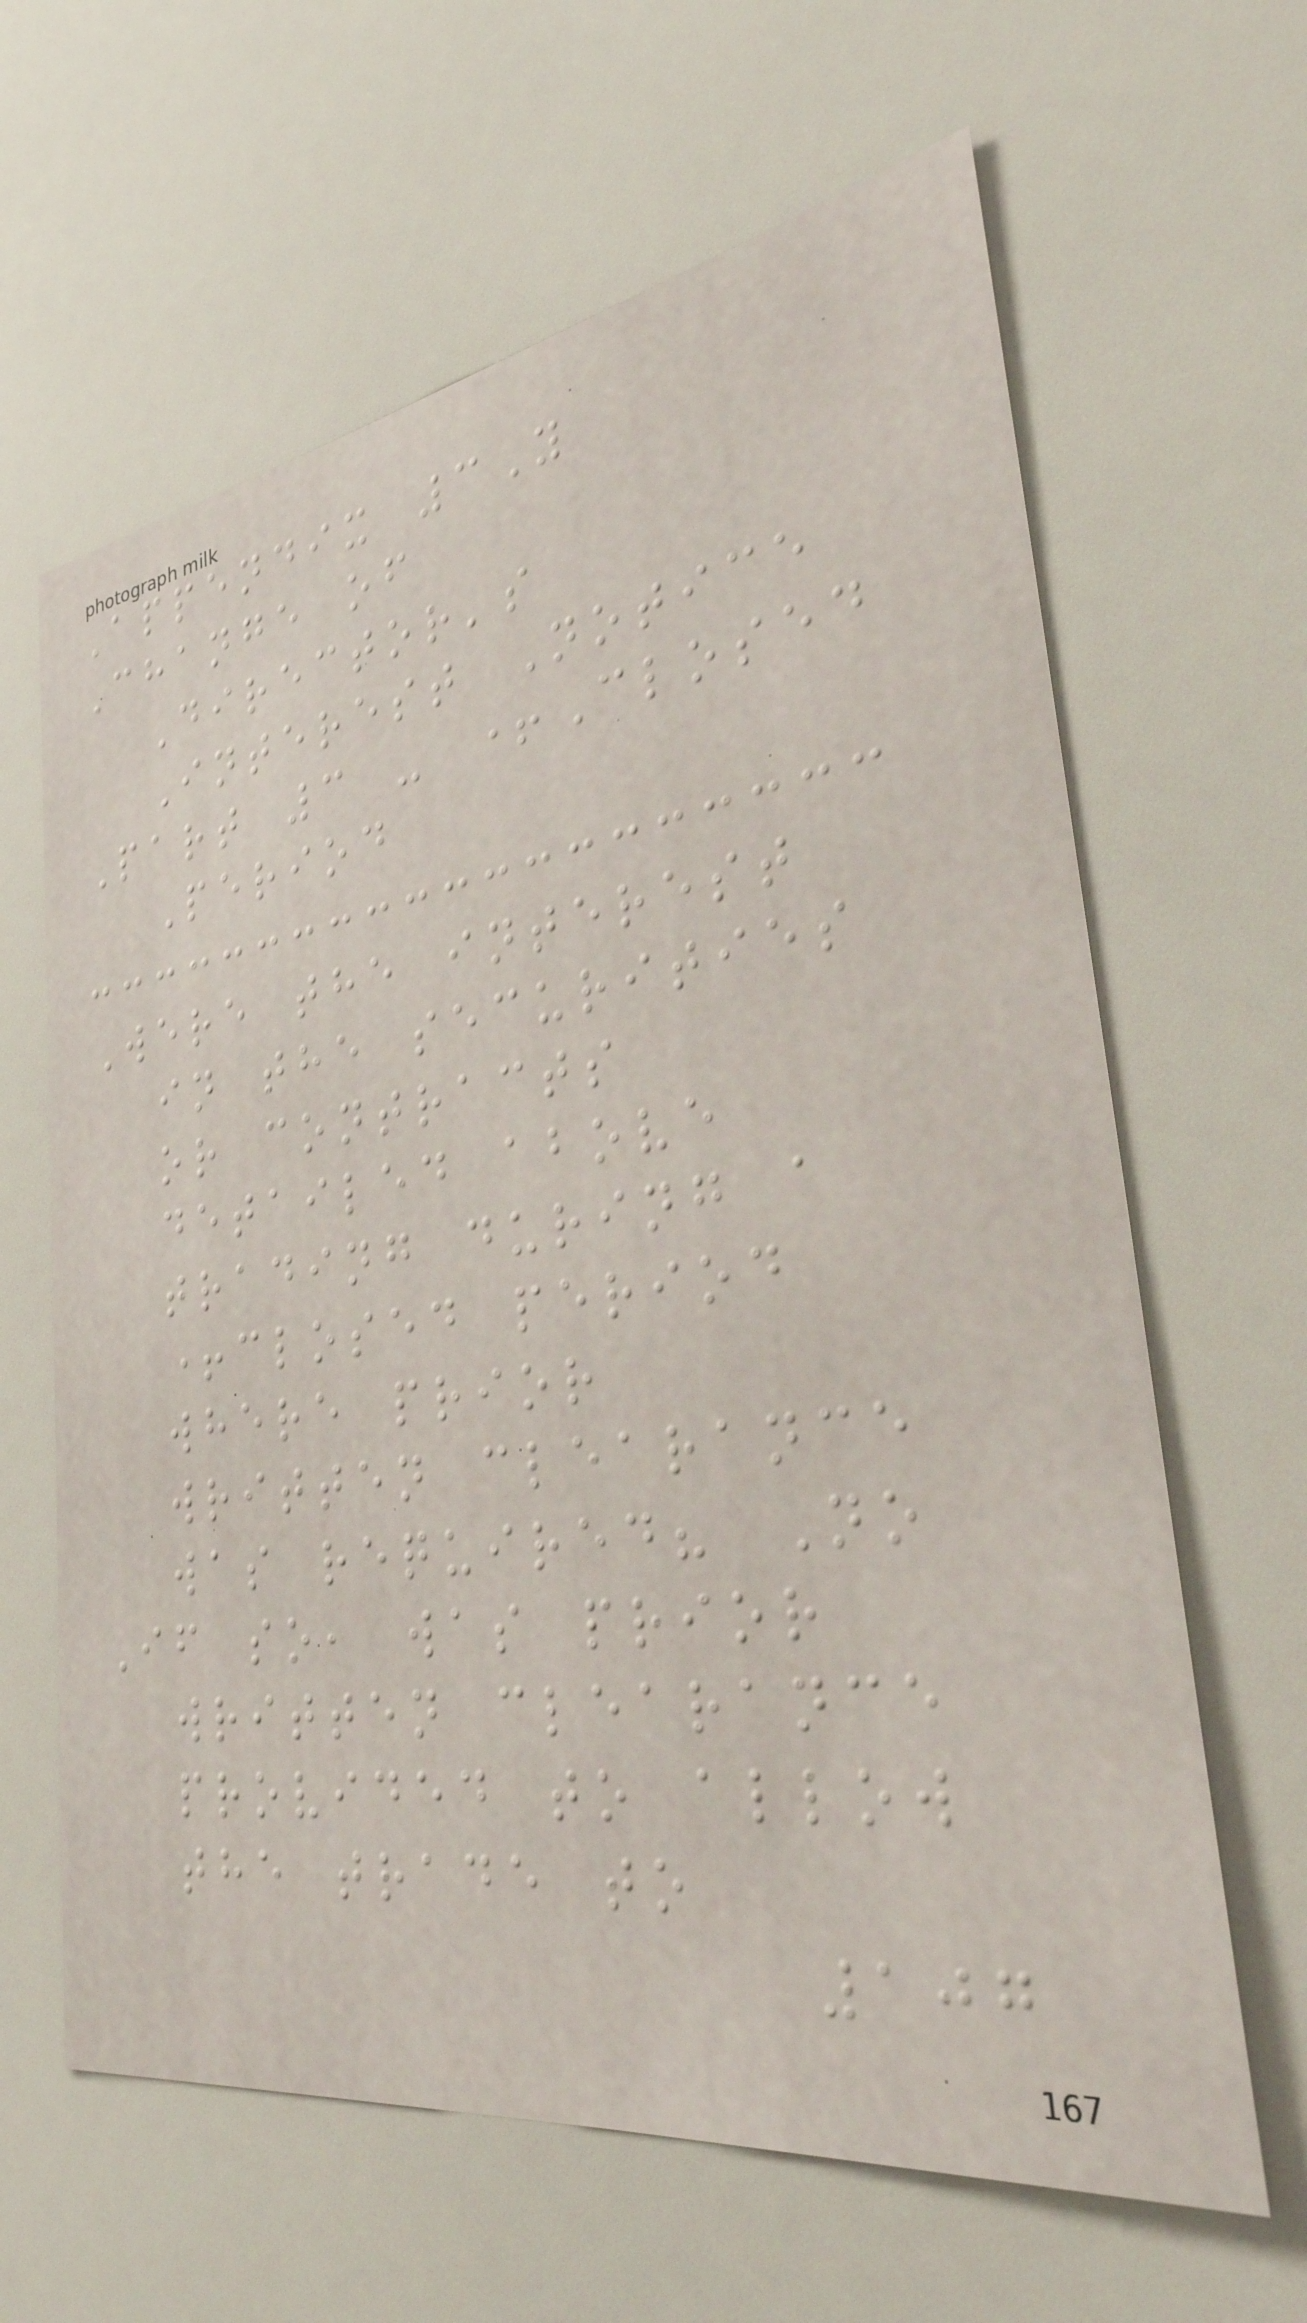Appendix 3Y
Change of
Director's
Interest Notice
Part 3 - +Closed
Period
Were the interest
in the securities
or contracts
detailed above
trading during a
+closed period
where prior
written clearance
was required? No
If so, was prior
written clearance
provided to allow
the trade to
107
